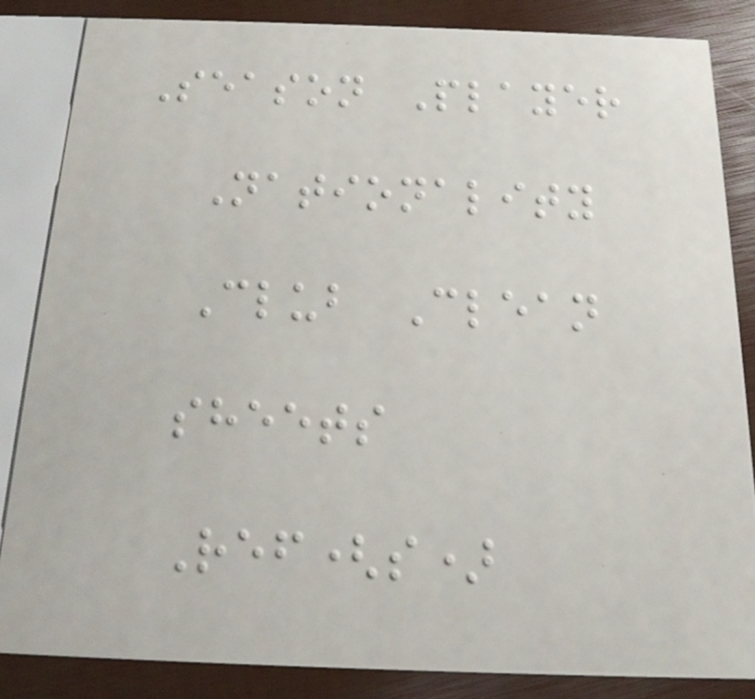Season Player
Nationality
Club Clean
sheets
Ref(s)
